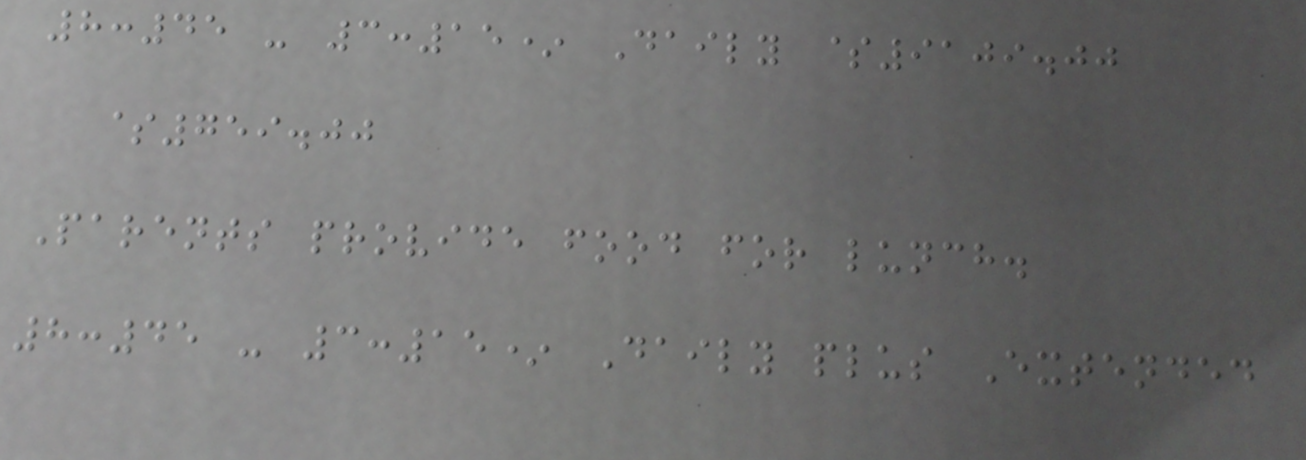8:45 - 3:15* Daily $9109.00
$759.00
Parents provide food for lunch.
8:45 - 3:15* Daily plus Extended
